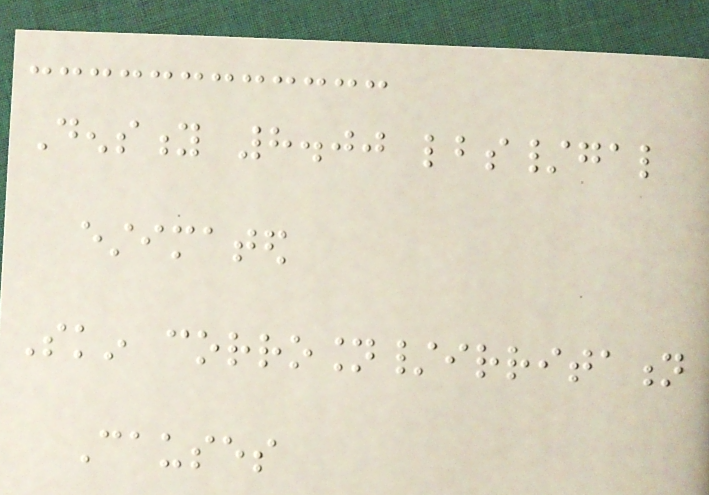Density 8.00 lbs/gal
estimated
Skin corrosion/irritation
Causes
